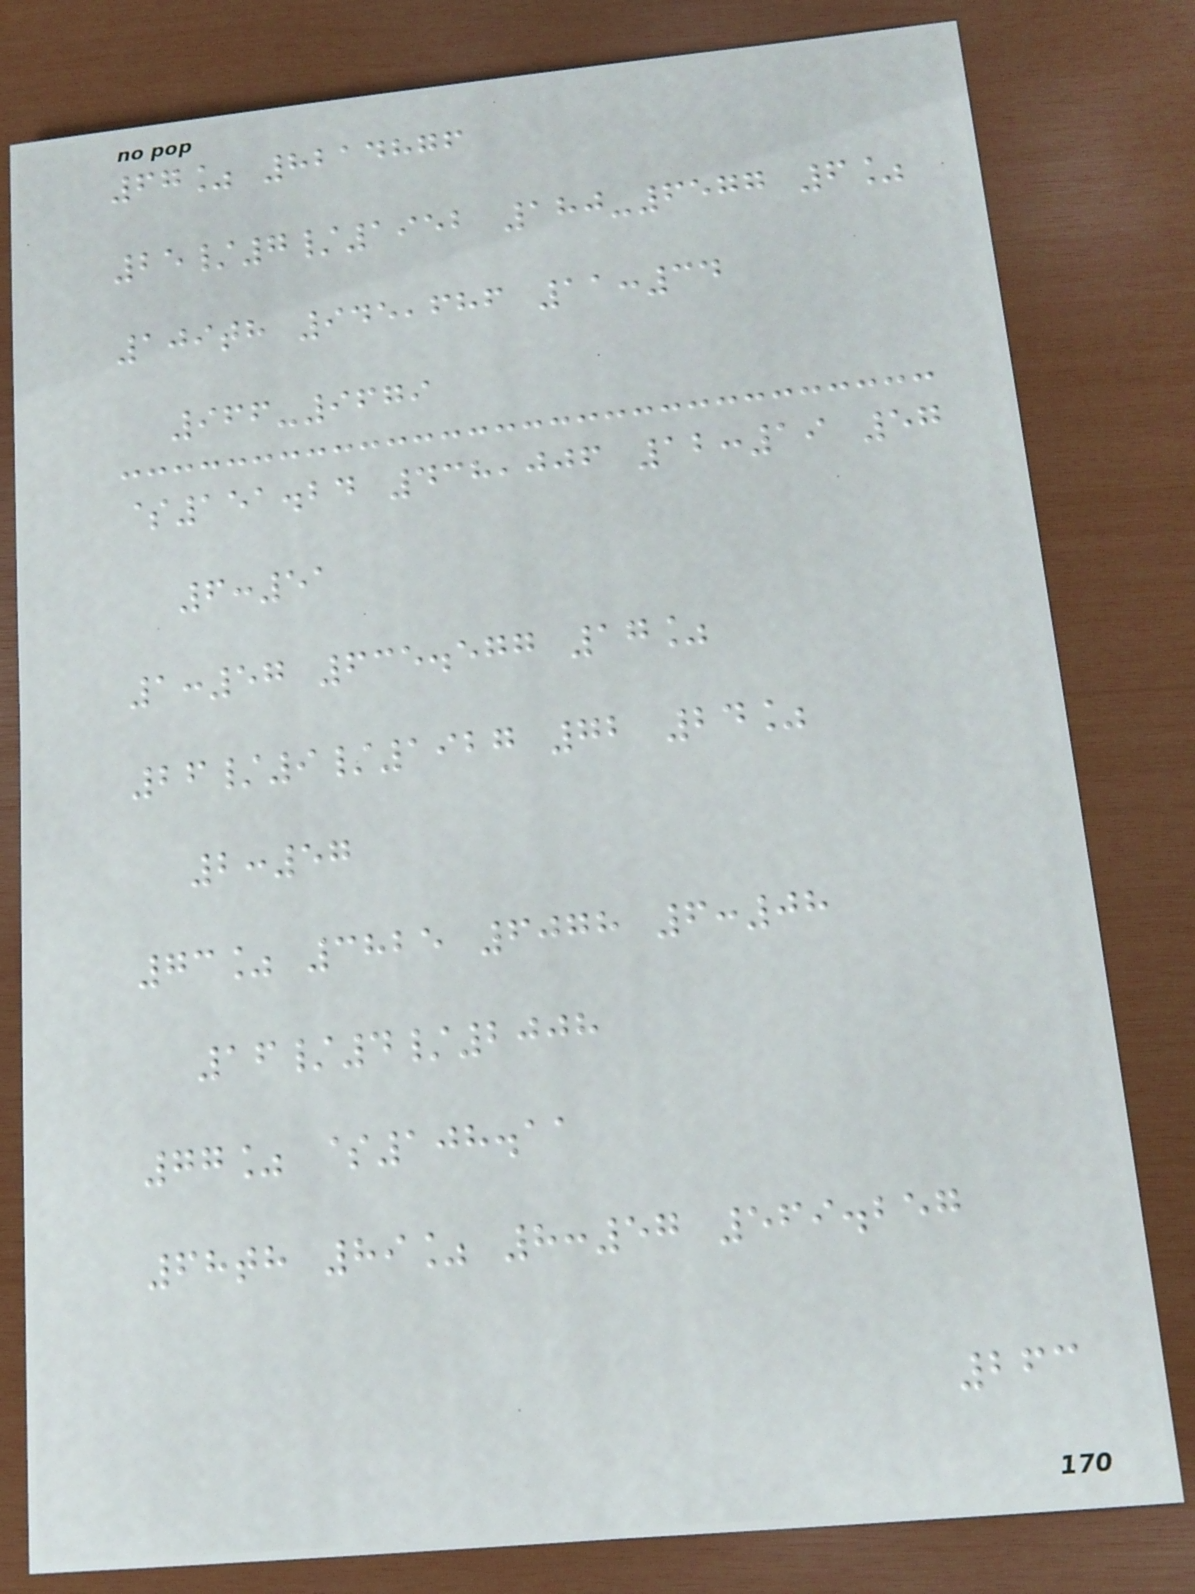67% 8214876
25/7/1952 180-6577 6%
109th 945,686 11:34
966-9679
$151.24 438,006 12:19 57
6:51
1:57 635.577 17%
26/9/1927 72 24%
2:57
73% 3825 6078 6:08
16/4/2008
77% $108.11
68th 89% 8:57 569.257
263
